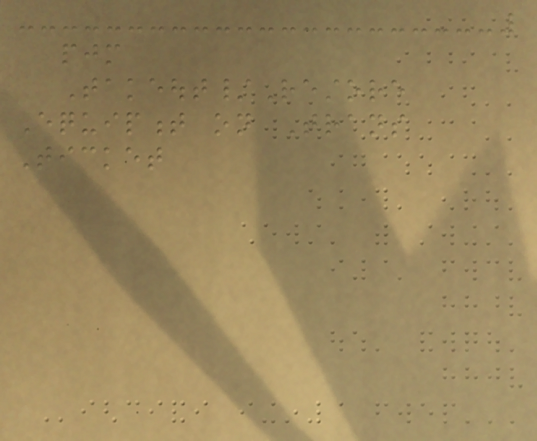pjm
Takeout/Restore
Equipment on Trans
Ticket
